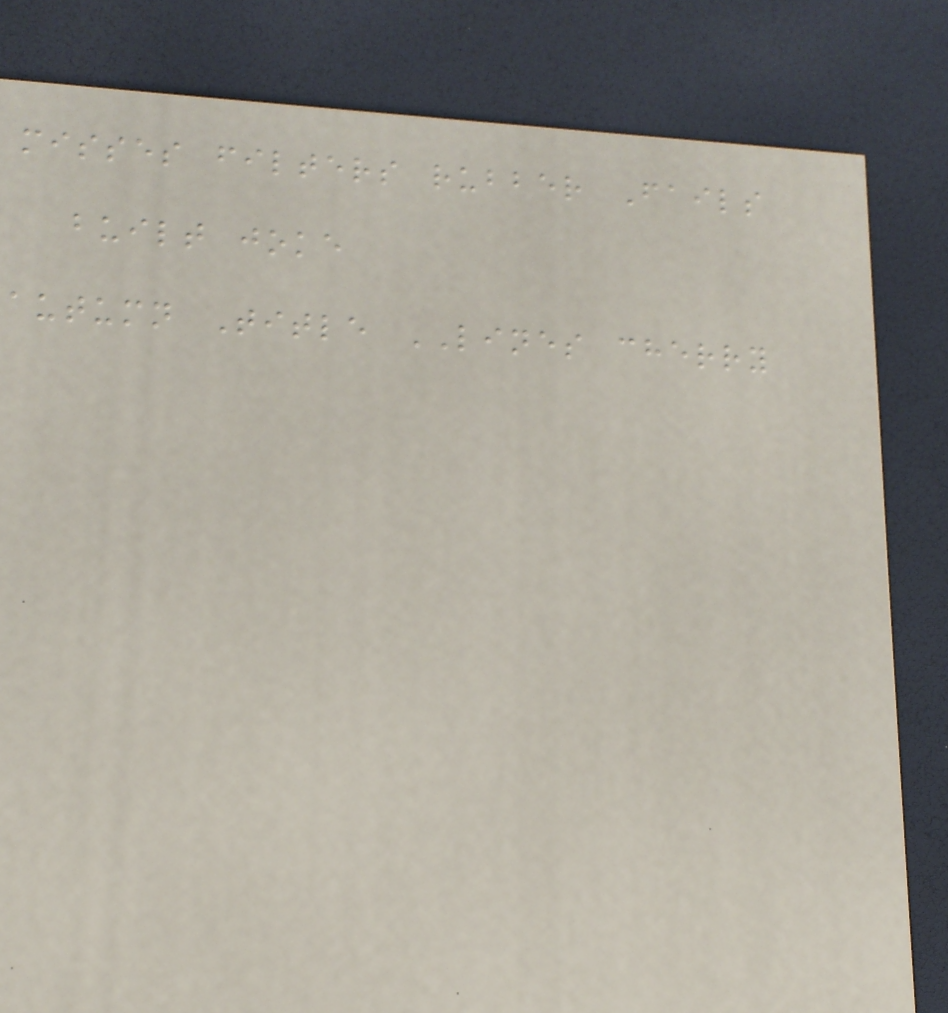misses filters rubber Fails
built joke
autumn Title LINES cherry
